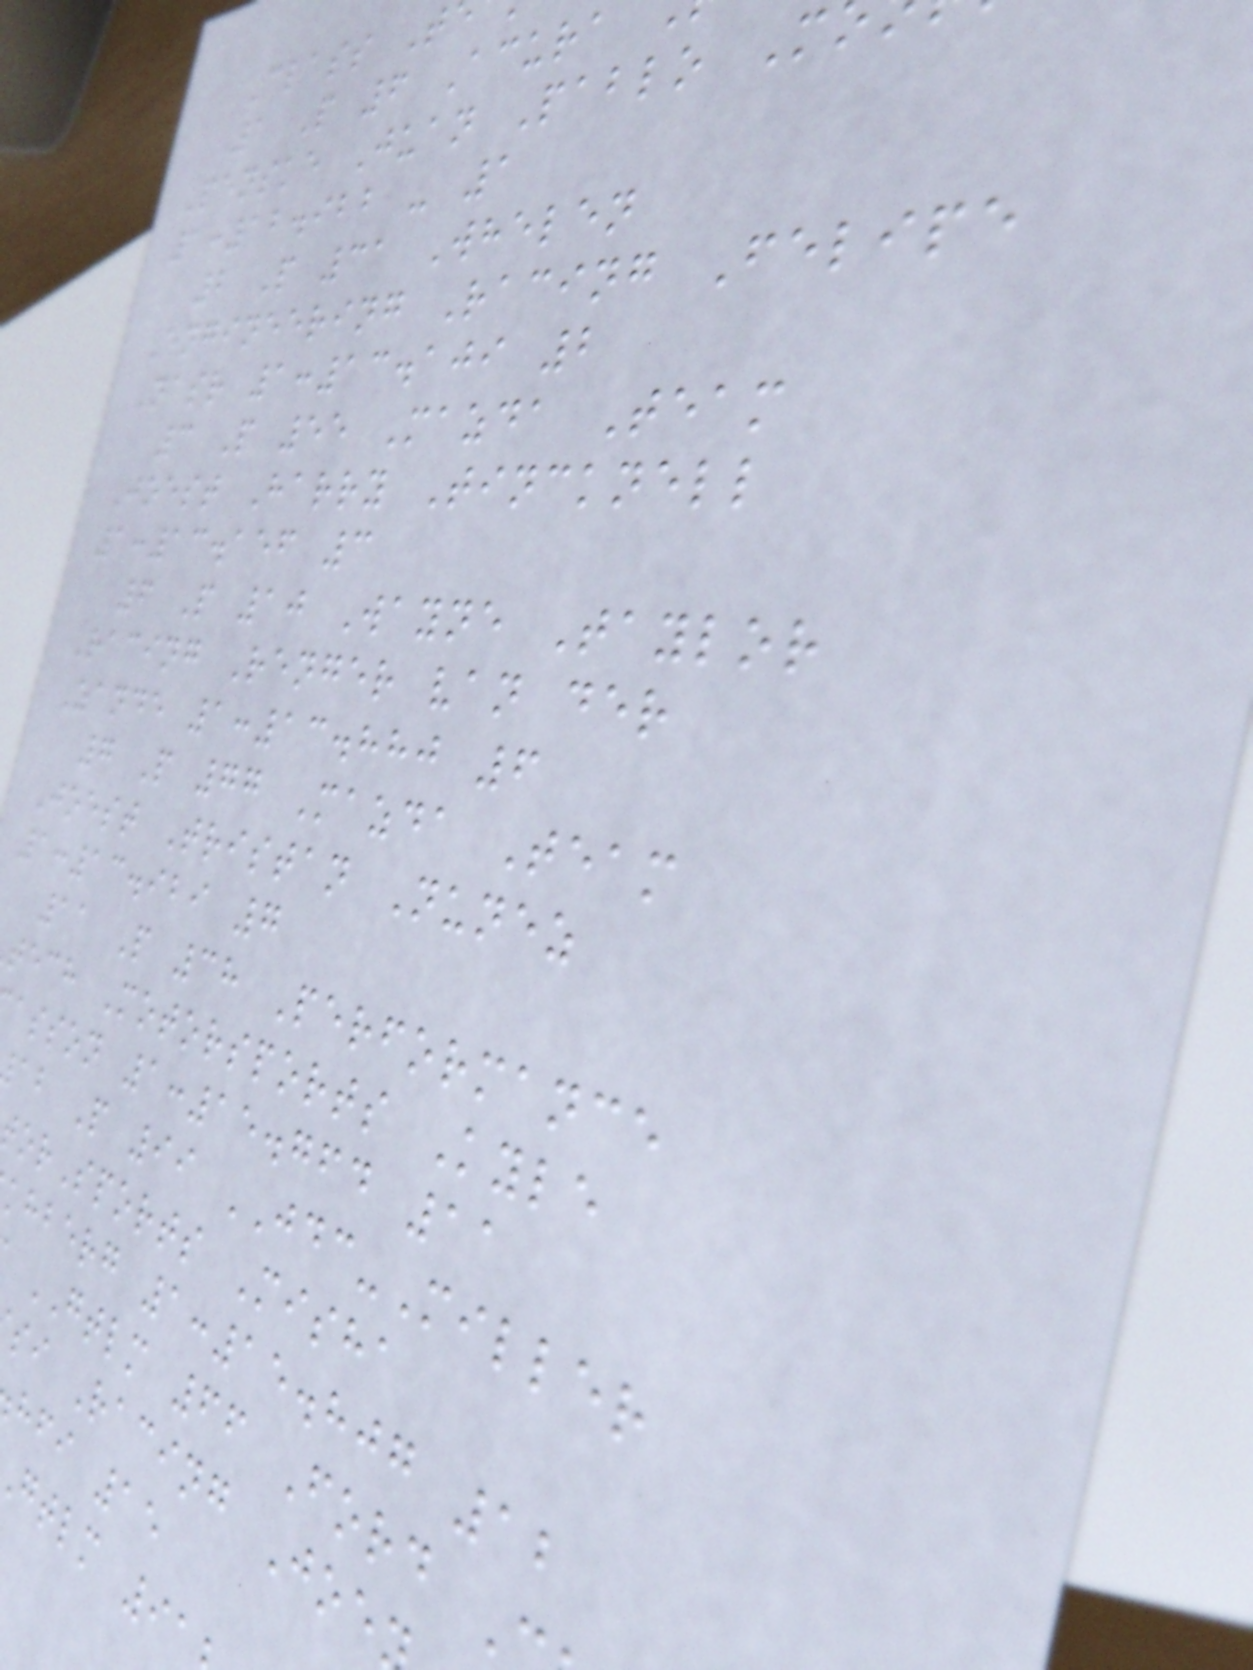Class T
1 P 6 Acura
Penske Juan Pablo M
1:12.922 - 1
2 P 31 Whelen
Engineering Racing Felipe
Nasr 1:13.109 2
3 P 55 Mazda Team
Joest Harry Tincknell
1:13.156 3
6 P 10 Wayne Taylor
Racing Renger van der
Zande 1:13.880 6
7 P 77 Mazda Team
Joest Tristan Nunez
1:13.929 7
11 P 38 Performance
tech Motorsports Kyle
asson 1:15.764 11
ab P 99 JDC-Miller
orSports Misha
khberg 1:15.807 12
GTLM 66 Ford
si Racing Joe
hfi 15
gtlm 91
